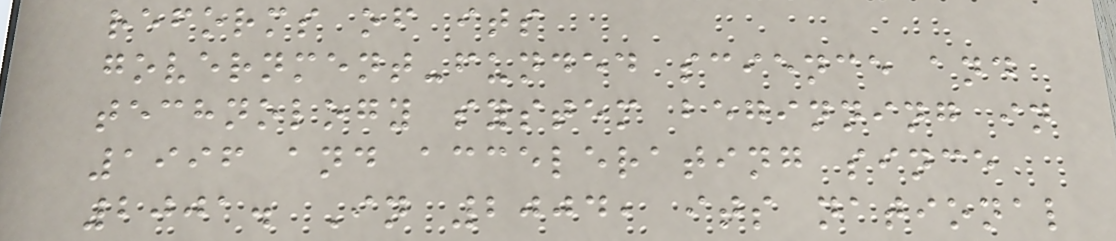reforms of its
government-funded science and
technology system beginning in
1996 and accelerating since
2001. In 2004, its national
